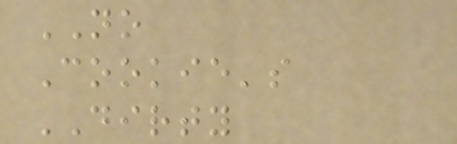NO
Cookie's
DIRTY
